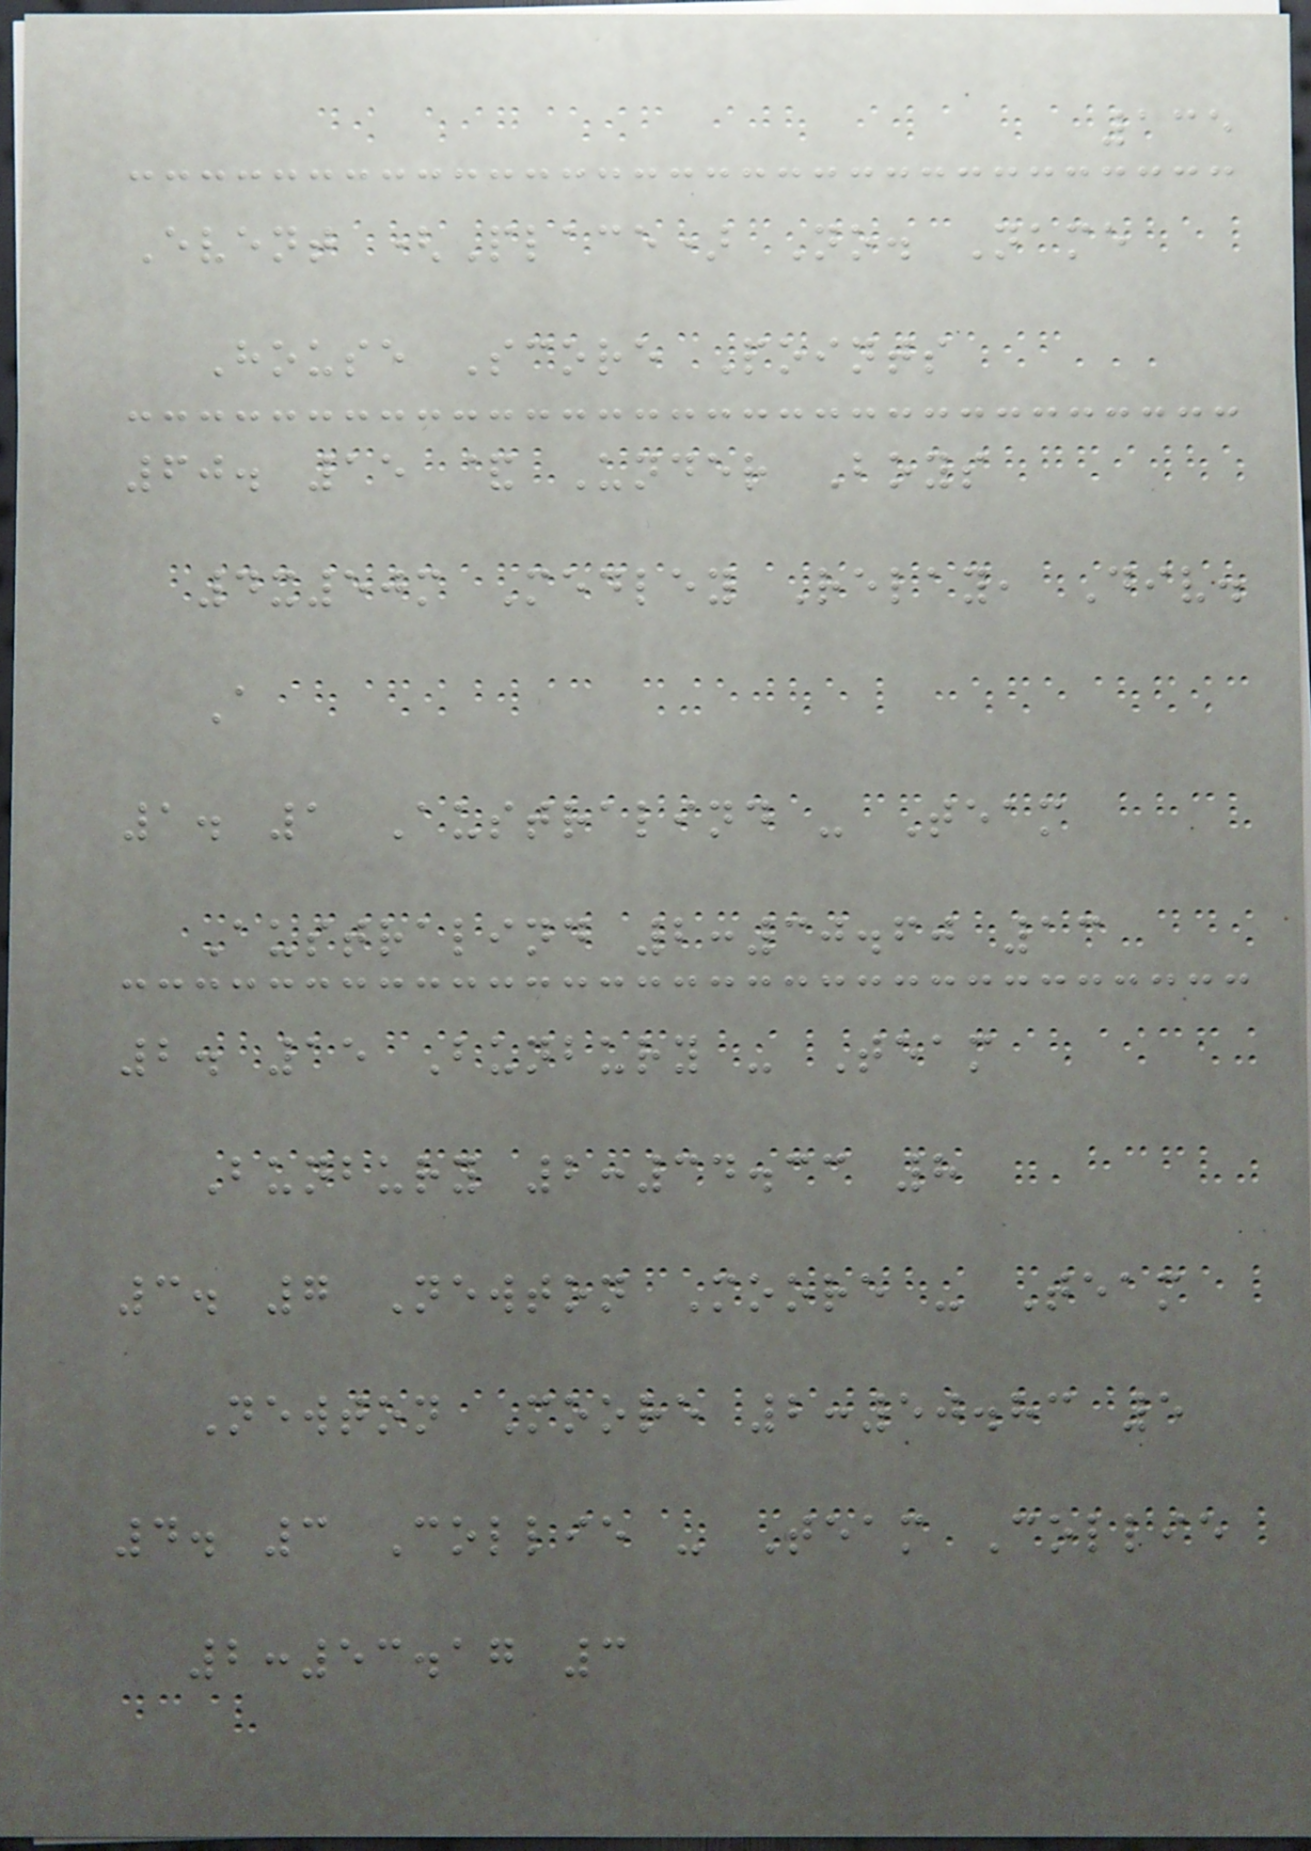135
Event (Place) No. Name
House Score Points
60. 15 & Under Boys
4x50m Medley Relay, Div.
A
1. 1 Australind - Team
Australind 2:30.60 13
2. 15 Bunbury - Team
Bunbury 2:34.33 8
3. 7 Newton Moore - Team
Newton Moore 2:50.83 5
4. 3 Collie - Team Collie
2:53.17 3
